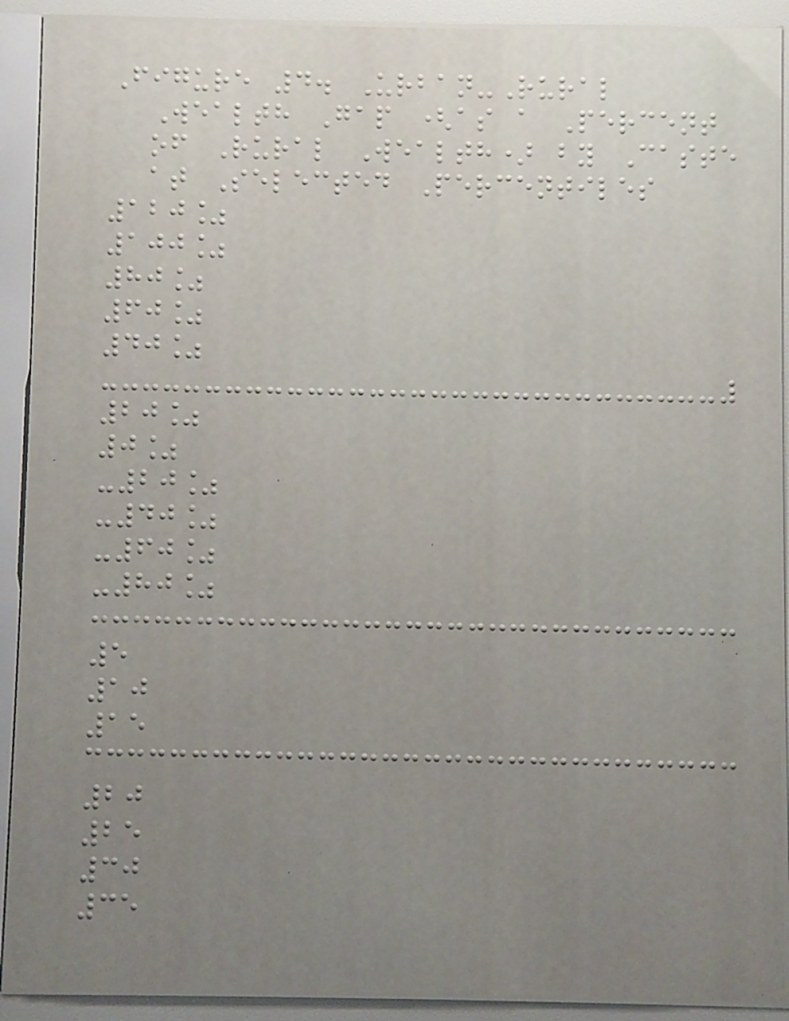Figure 4. Urban-Rural
Wealth Gap (as a Percent
of Rural Wealth) by Caste
at Selected Percentiles
120%
100%
80%
60%
40%
20%
0%
-20%
-40%
-60%
-80%
5
10
15
20
25
30
35
